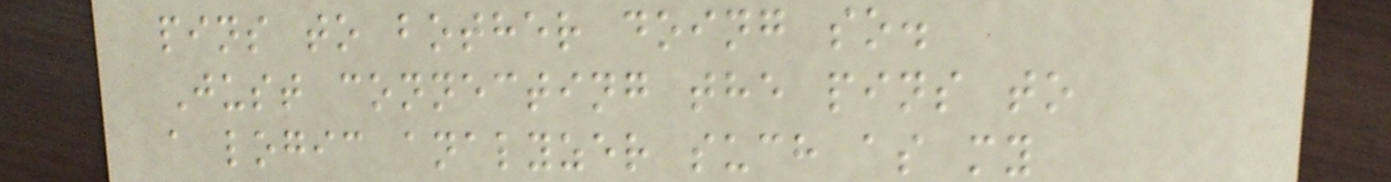pins to bother doing so.
Just connecting the pins to
a logic analyzer such as my
